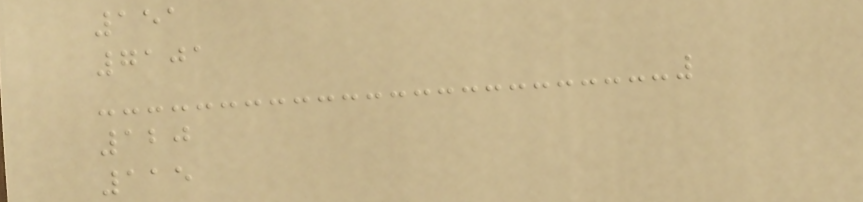151
7101
120
115
